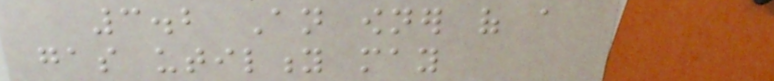3.2 An owner of a
gas utility may
